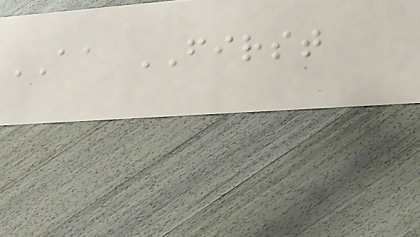AA FIRST
